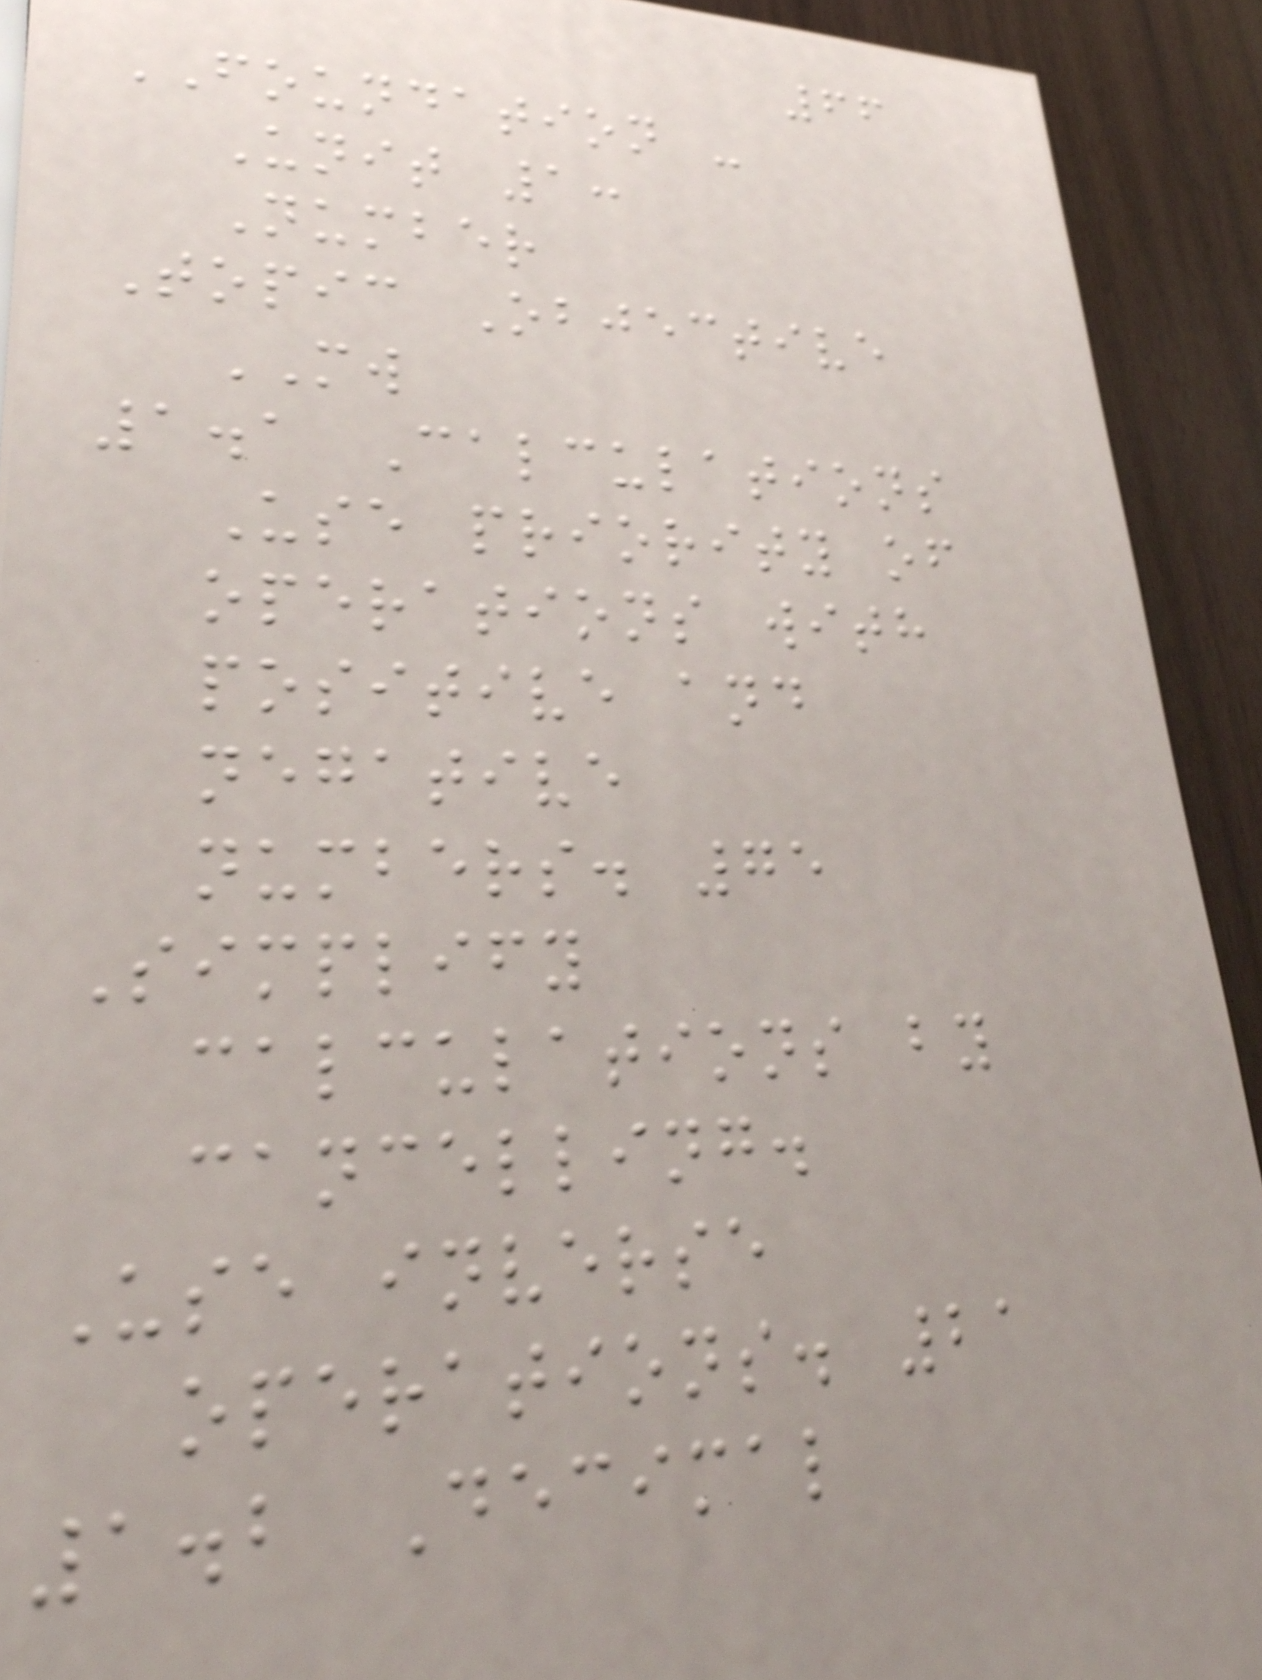66
FOUNDATION -
Unit 1:
Number
Topic Objective
MW
1.1 Calculations
Use priority of
operations with
positive and
negative
numbers. 75
Simplify
calculations by
cancelling.
Use inverse
operations. 21
1.2 Decimal
